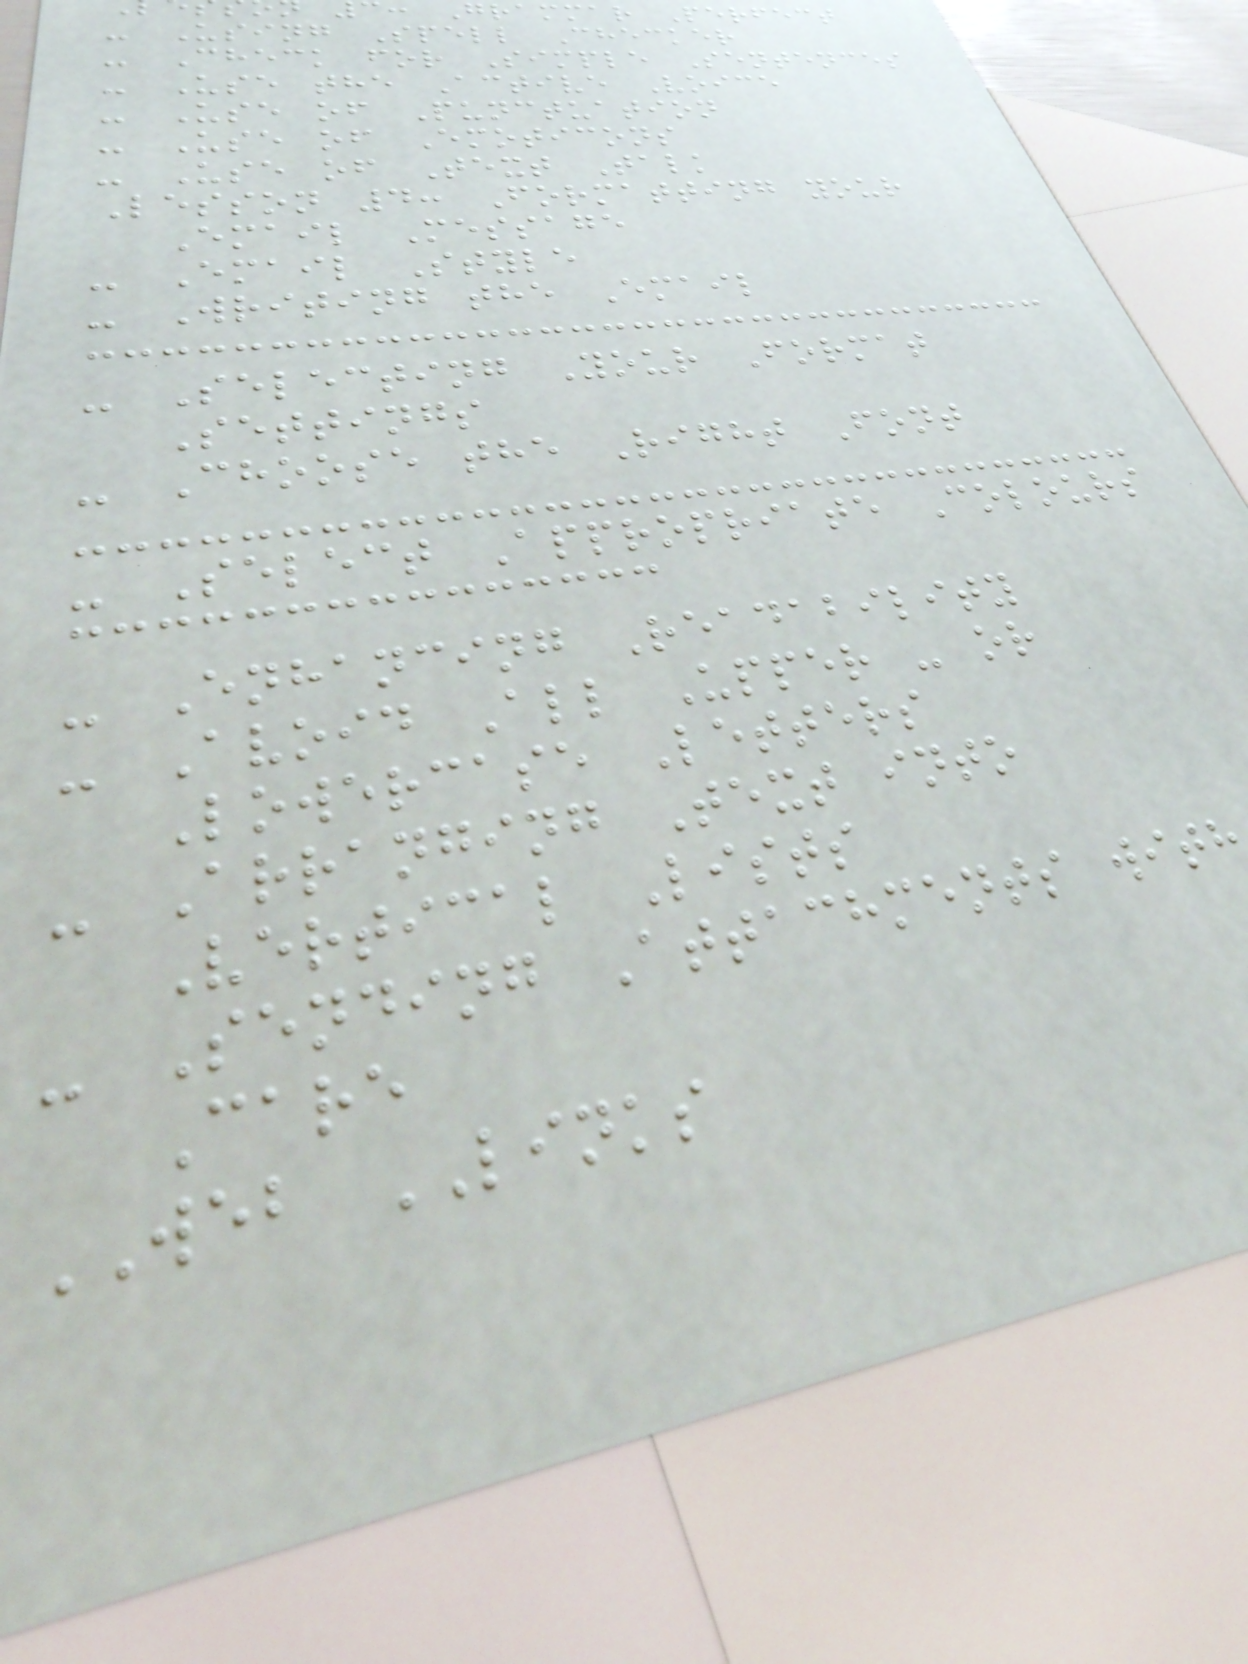Grammar Perfect
- Using Spell Checker
- Check for Simple Sentences
- Use the Active Voice
- Use of Punctuation
- Use of Emoticons
- Use of Text Talk
Lesson 4: Formatting your
Email Message
- Email Style
- Writing the Email
- Selecting Your Format
Settings
- Choose the Right Font
- Select Appropriate Colours
- Enhancing Readability
- Avoid All Upper - or
Lowercase Letters
- Arranging Text into
Vertical Lists
- Sending Attachments with
Care
WEB LINKS
